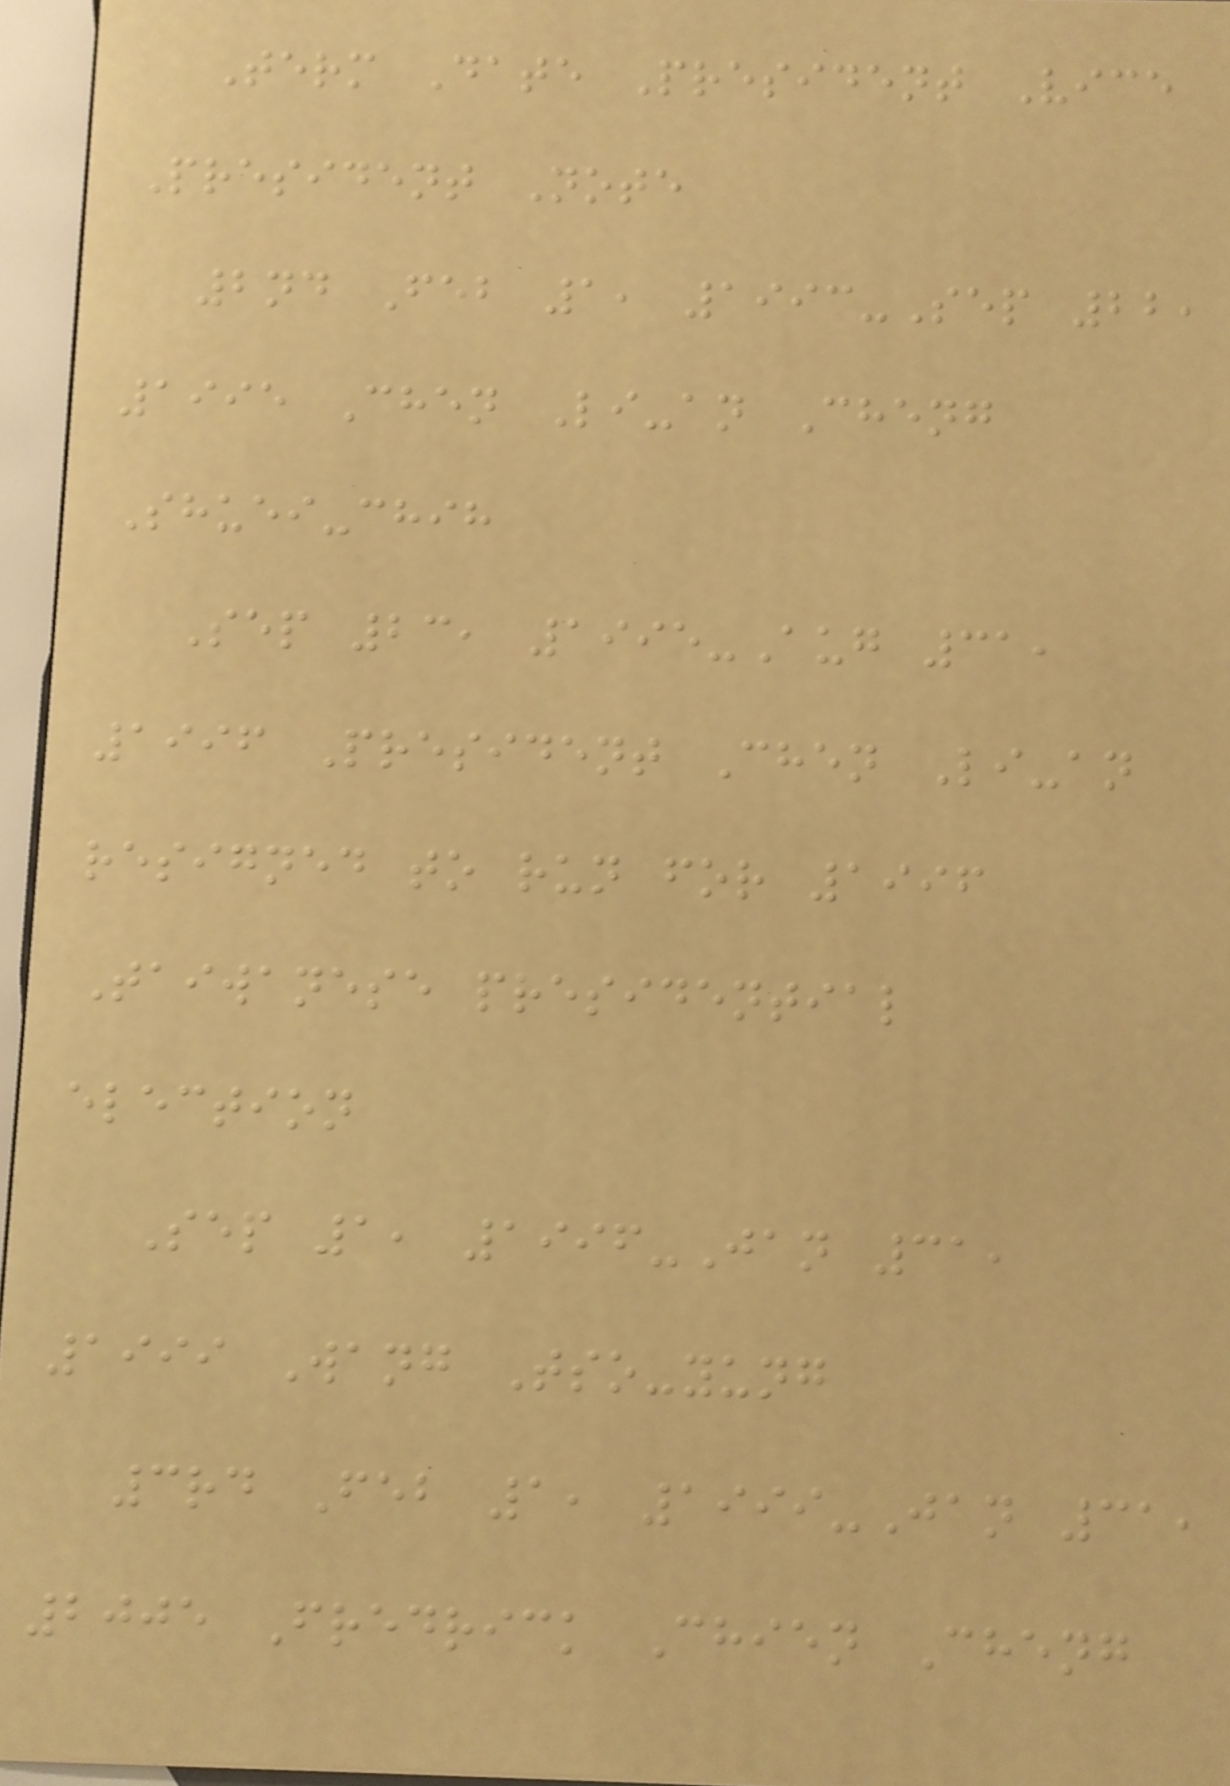Term Date President Vice
President Note
2nd Feb 1, 1993-Sep 22,
1995 Chen Li-an Cheng
Shuei-chih
Sep 23, 1995-Aug 31,
1996 President Chen Li-an
resigned to run for 1996
Taiwanese presidential
election
Sep 1, 1996-Jan 31,
1999 Wang Tso-yung
3rd Feb 1, 1999-Jan 31,
2005 Fredrick Chien Cheng
